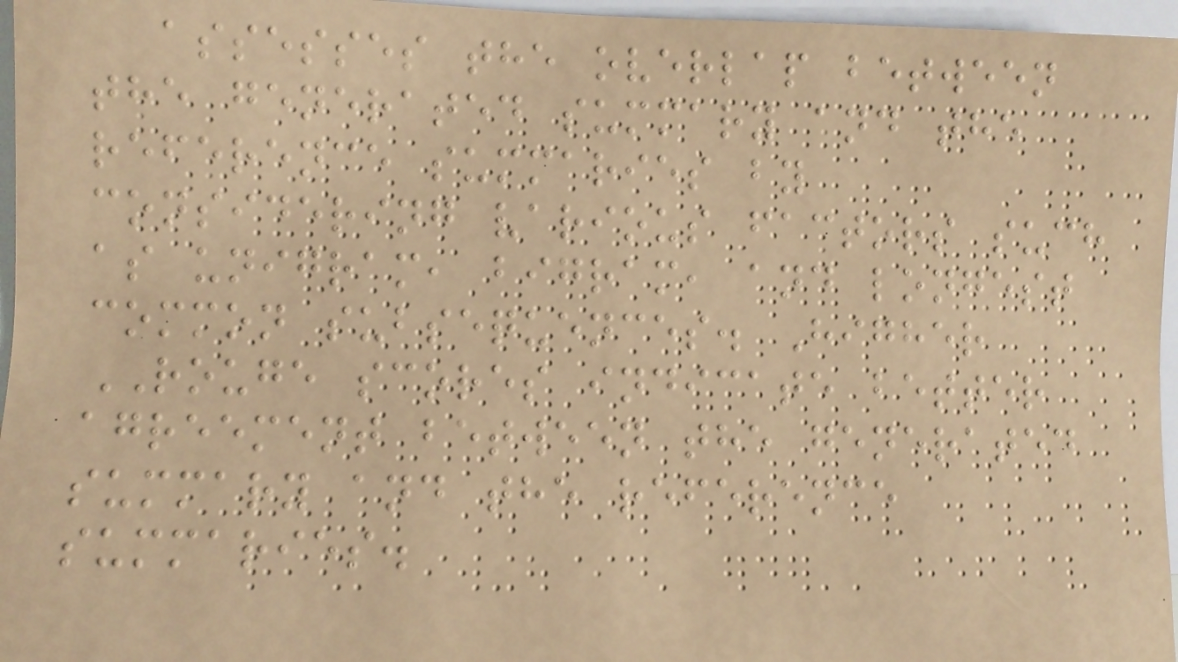assesses the overlap between
the generated summary and the
reference summaries by
considering various factors such
as unigram, bigram, and longest
common subsequences. Higher
ROUGE scores indicate better
agreement between the generated
summary and the reference
summaries.
